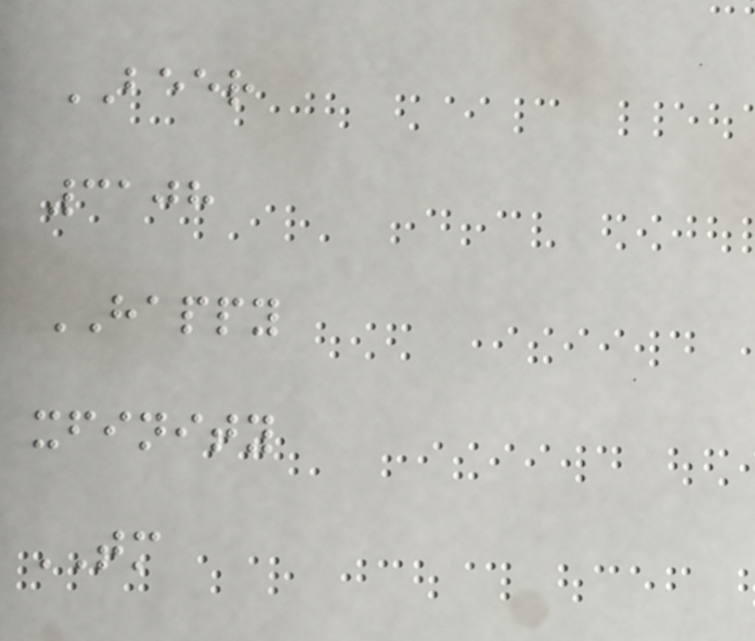BEER
3108
HAPPY
xfinity
TM
